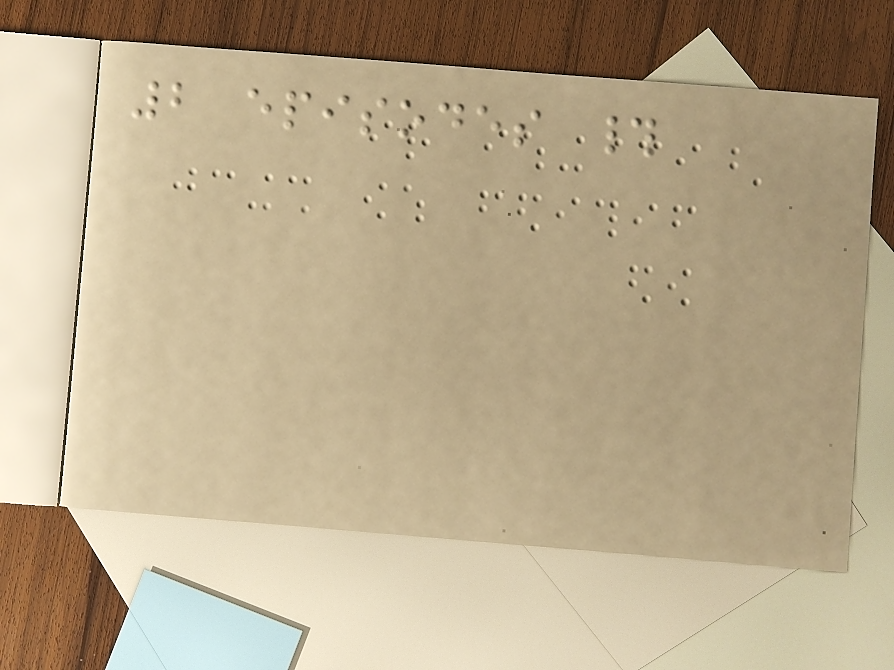2 episodes #
